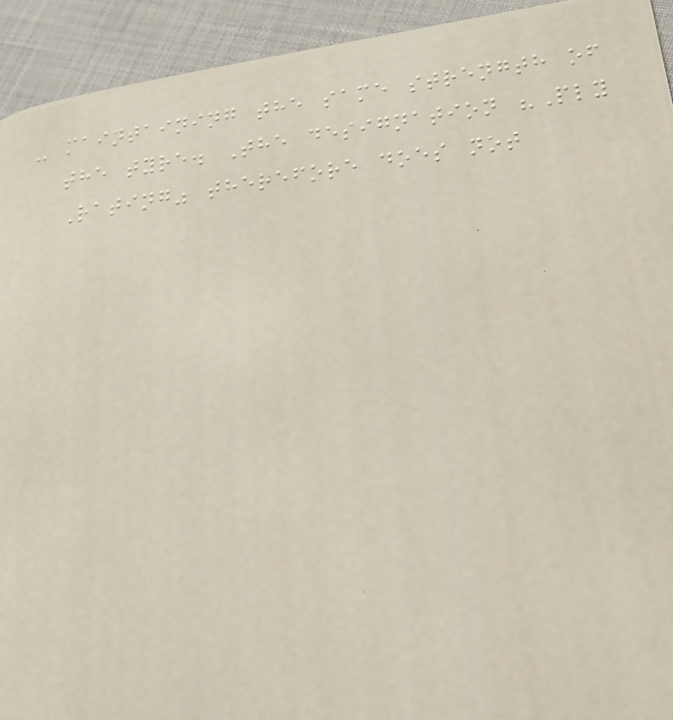- maintaining the same strength of
the tyre. The designation "Ply
Rating" therefore does not
